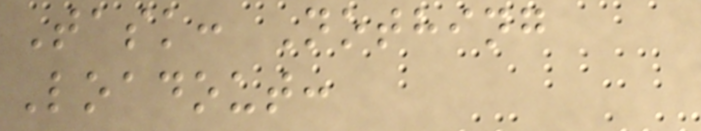Task: Nothing
Loadout:
